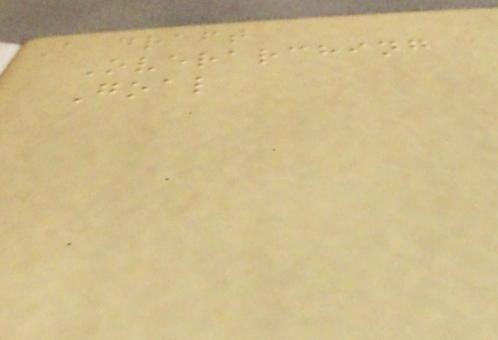A draft
Overarching
Goal
